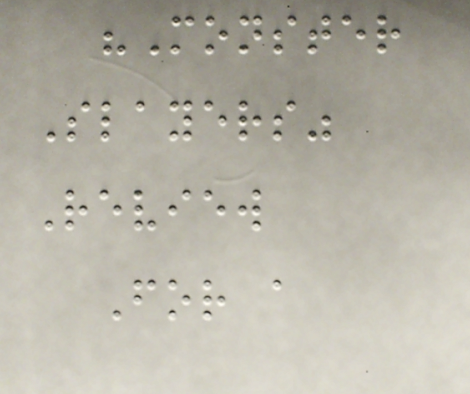"Monster
Slayers"
Review
For a
